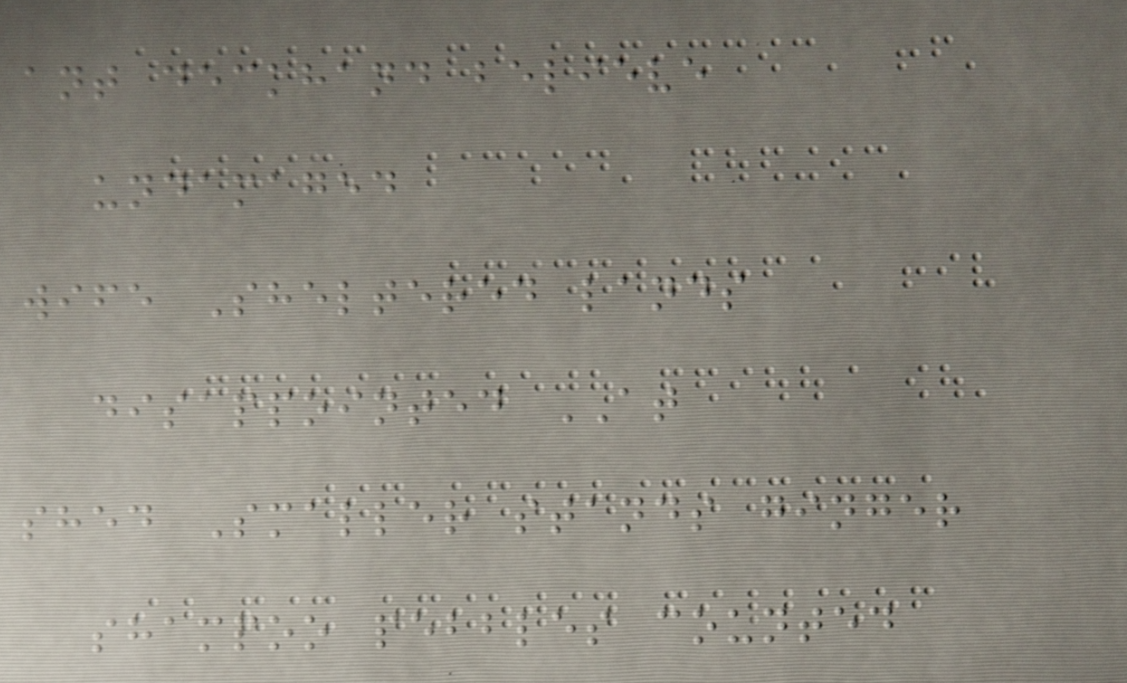ant deckhand believe
undamaged
wife Sheltered lands
disappointed AT
shed Smaller stands ginger
shampoo pebbles counted
